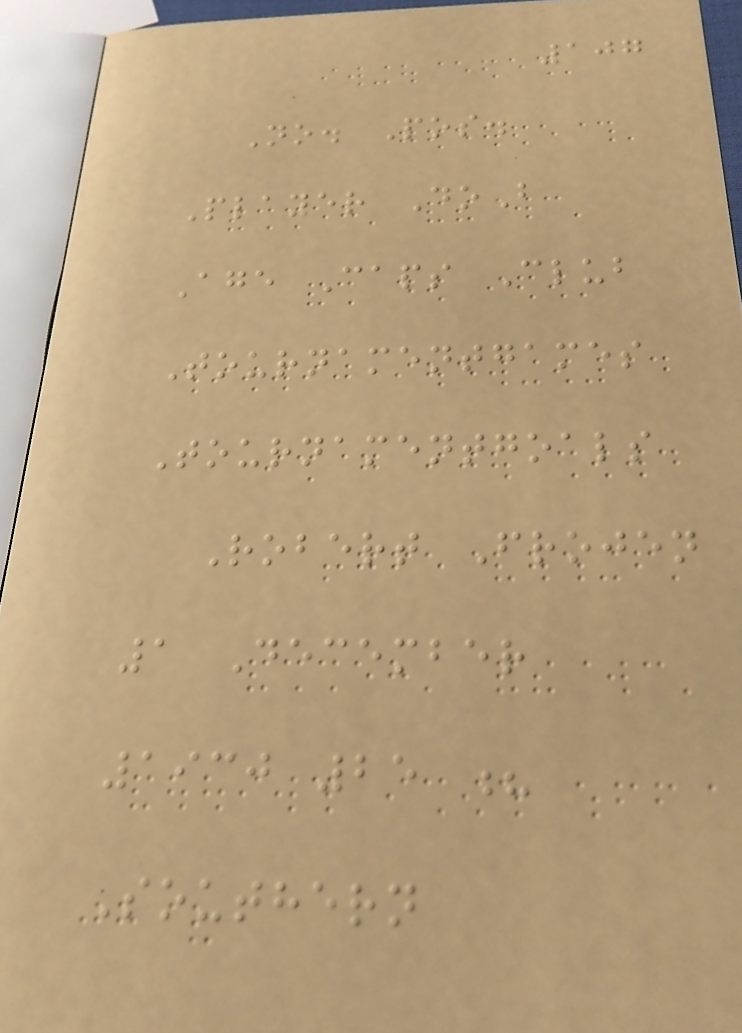107
No. Pos.
Player DoB
Age Caps Club
Tournamentgames
Tournamentgoals
Robert Frojen
1 December
1930 25 ?
Southern
